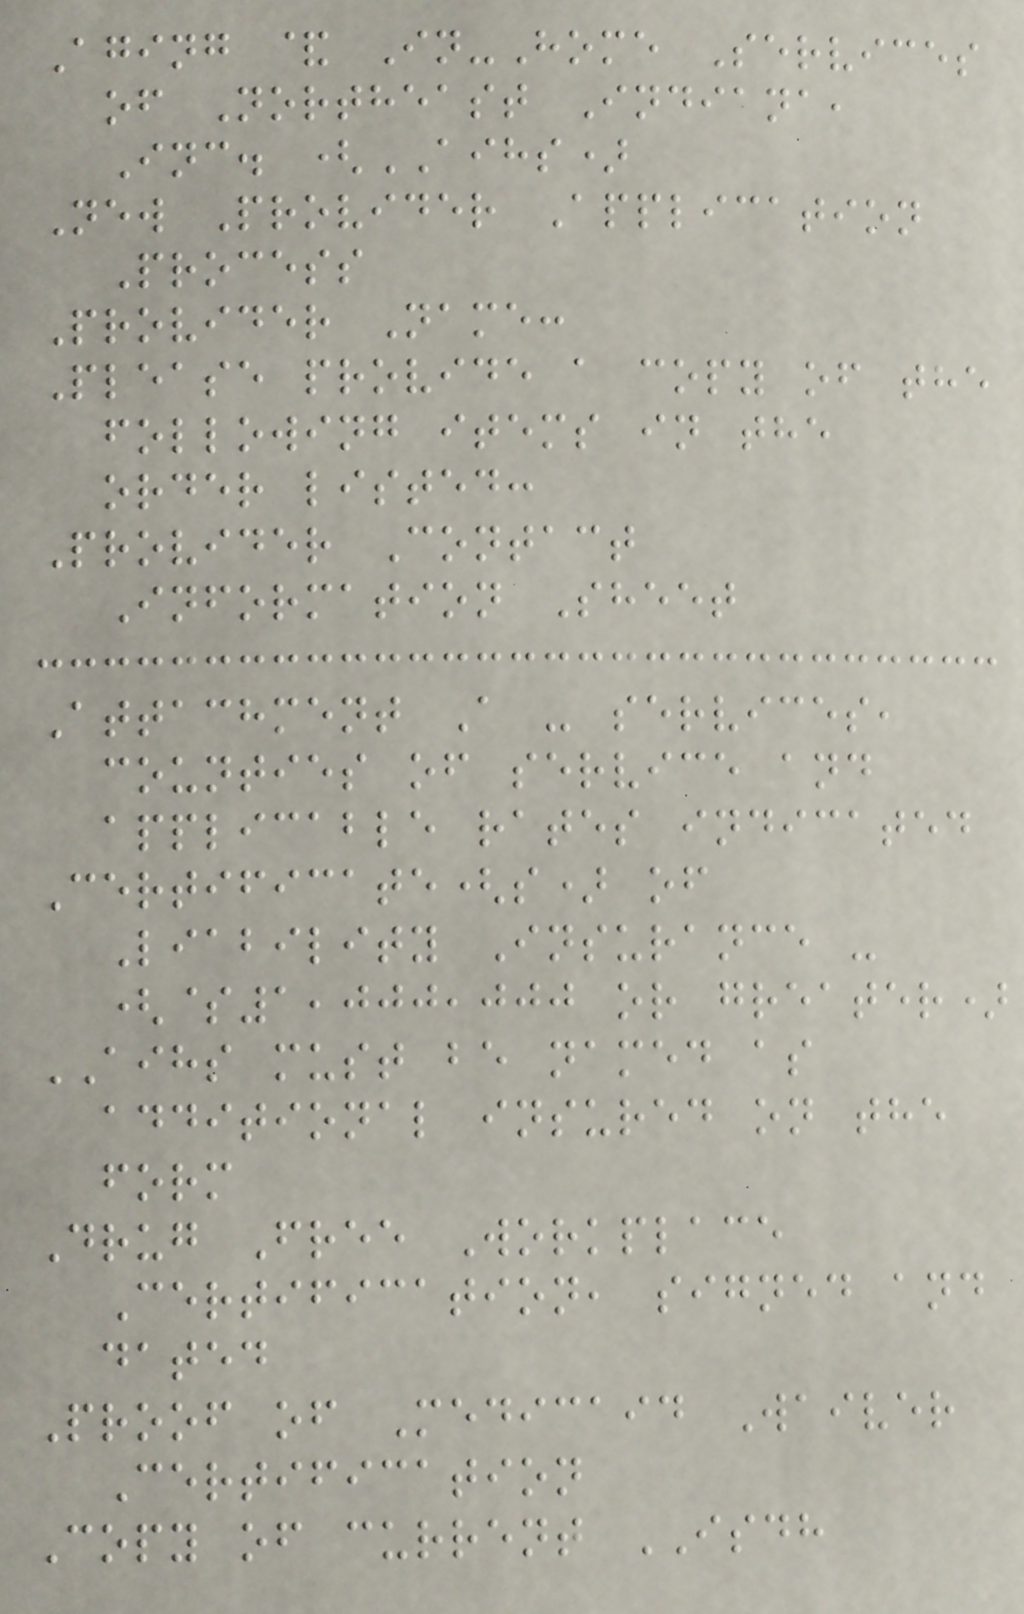Aging & In-Home Services
of Northeast Indiana,
Inc. (AIHS)
New Provider Application
Process
Provider Name:
Please provide a copy of the
following items in the
order listed:
Provider Contact
Information Sheet
Attachment A - services,
counties of service and
applicable rates indicated
Certificate(s) of
Liability Insurance -
($1,000,000 or greater)
AIHS must be named as
additional insured on the
form
Drug Free Workplace
Certification, signed and
dated
Proof of Medicaid Waiver
Certification
Copy of current ISDH
